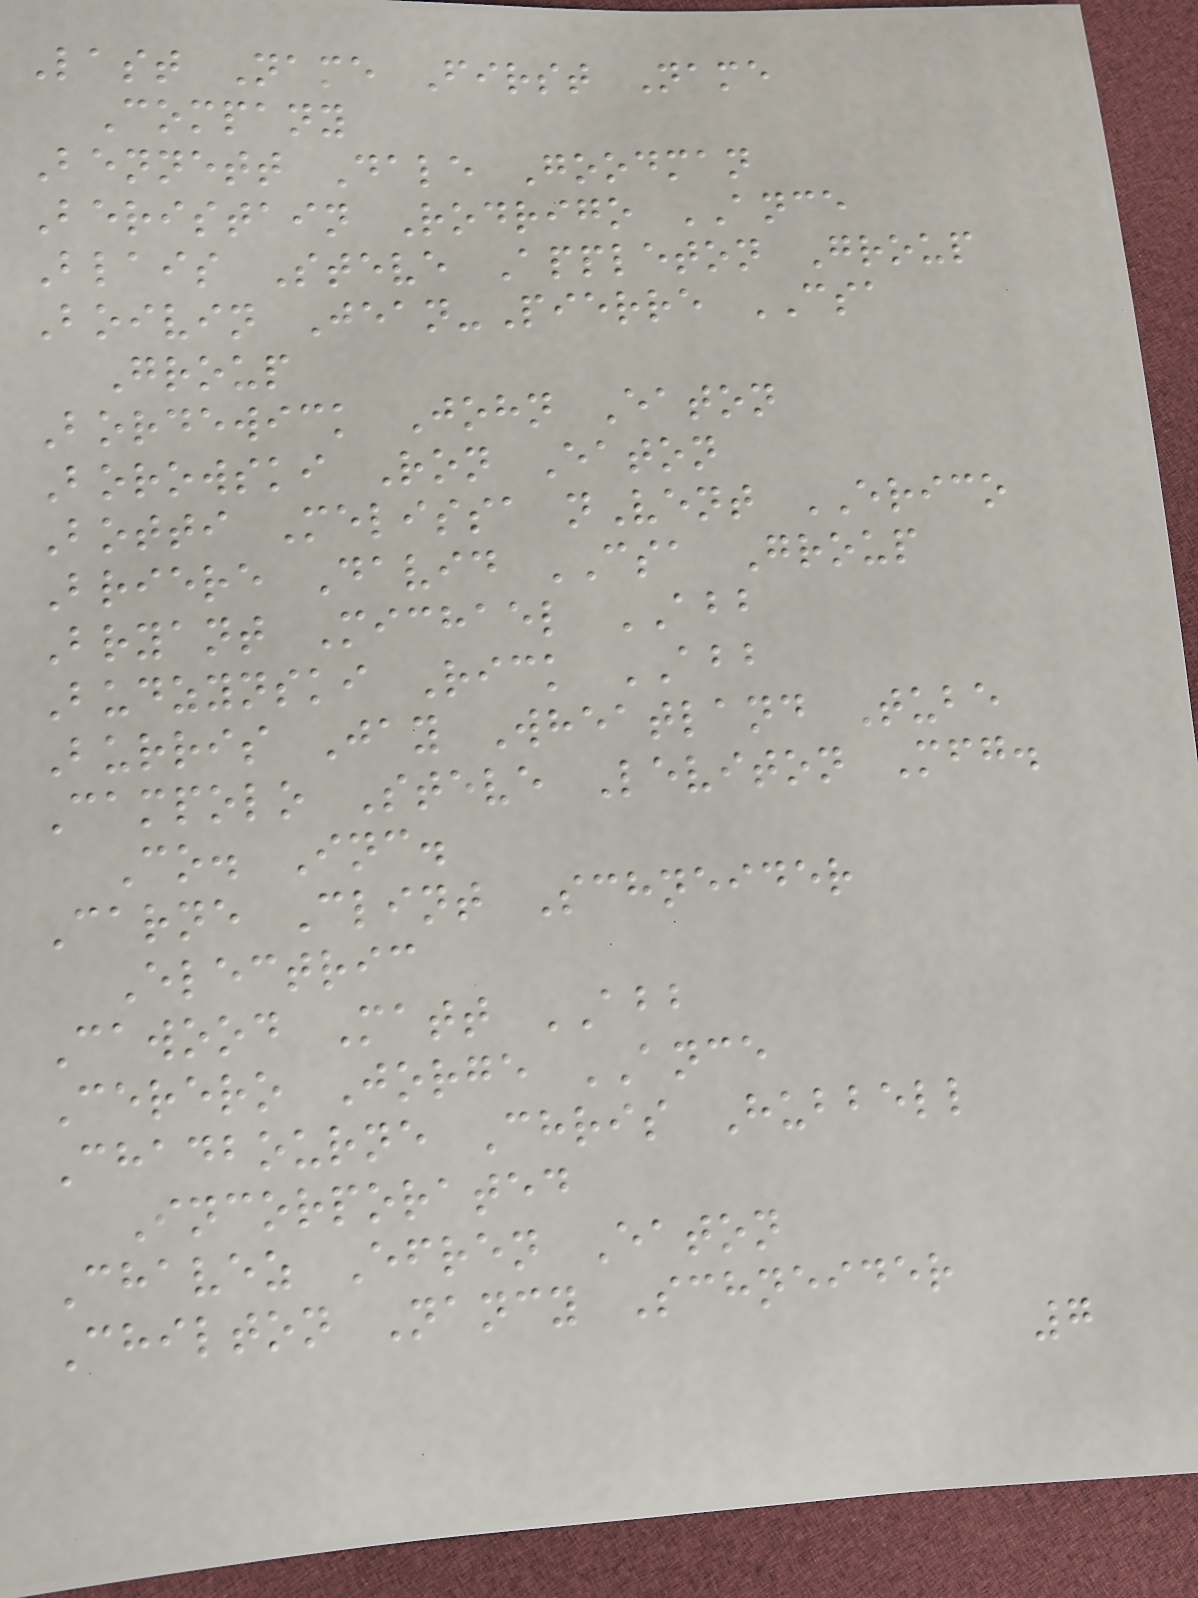Last Name First Name
Company
Bennett Dale Goodman
Beristain Rodrigo ANCE
Blais Steve Appleton Group
Boivin Jean-Pierre CSA
Group
Bordewick John Eaton
Borowski Ron Eaton
Botti Melissa nVent ERICO
Briere David CSA Group
Bryant Michael ABB
Budzynski Rick ABB
Burris Jay Wheatland Tube
Campolo Steve Leviton Mfg.
Co. Inc.
Carne Clint Schneider
Electric
Cawood Matt ABB
Cerero Jorge ANCE
Chadbourne Chris Hubbell
Incorporated
Chavez Efren Eaton
Chilton Nancy Schneider
7
